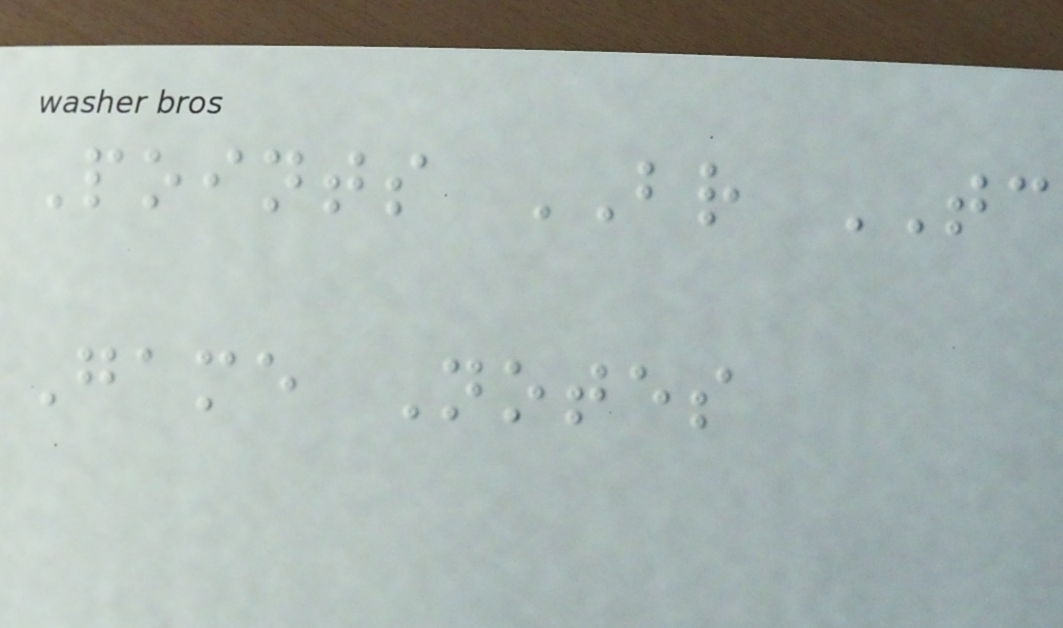Points BR TC
Game Notes
